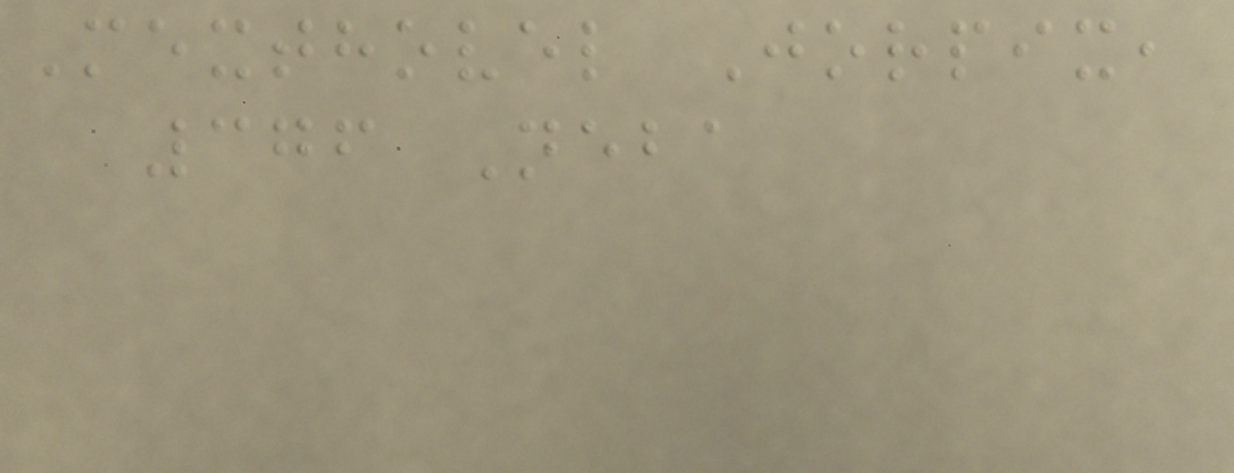Mexthovel Jorpix,
376 Neba
